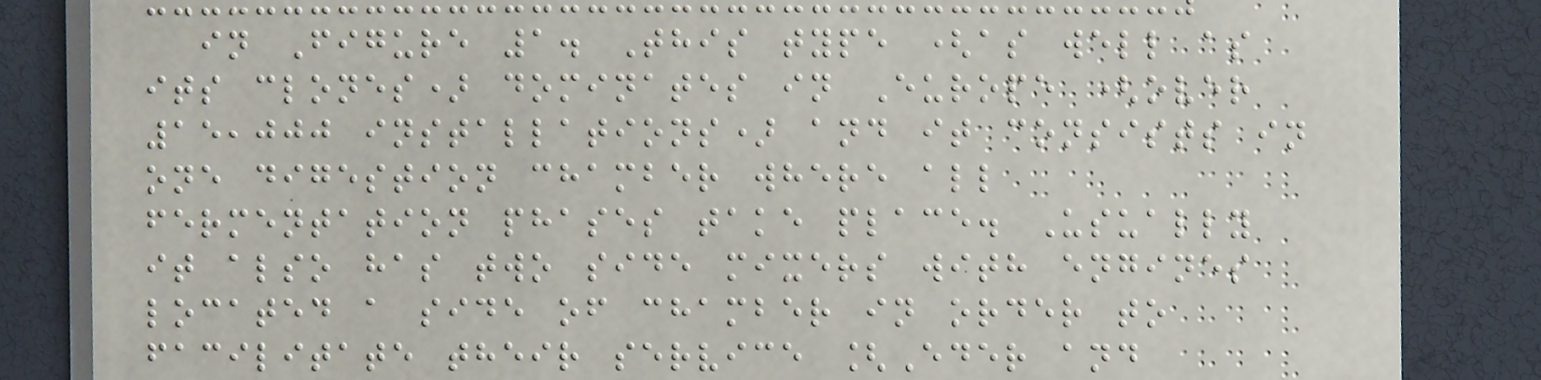in Figure 1. This type (as well as
its clones) dominates in Europe (over
15,000 installations) and it consists in
one digestion chamber where all
fermentation phases take place. Usually
it also has two side mixers with engines
located a side of chamber in order to
facilitate their service [Eder and
